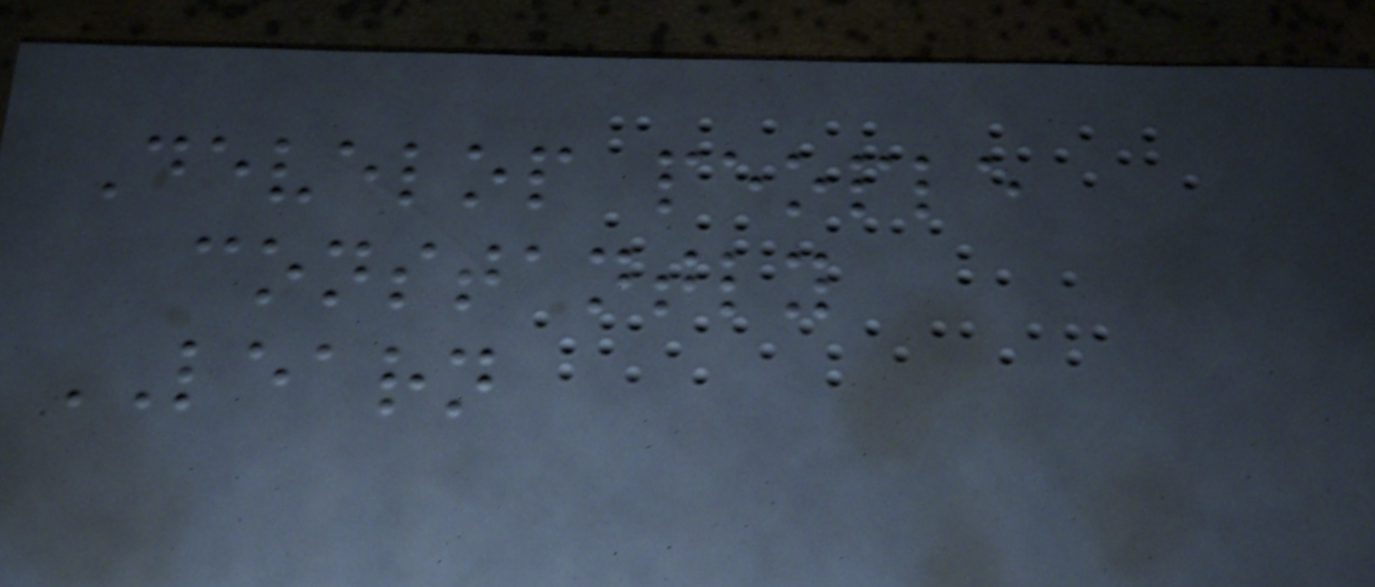Develop people
constantly
LEARN
